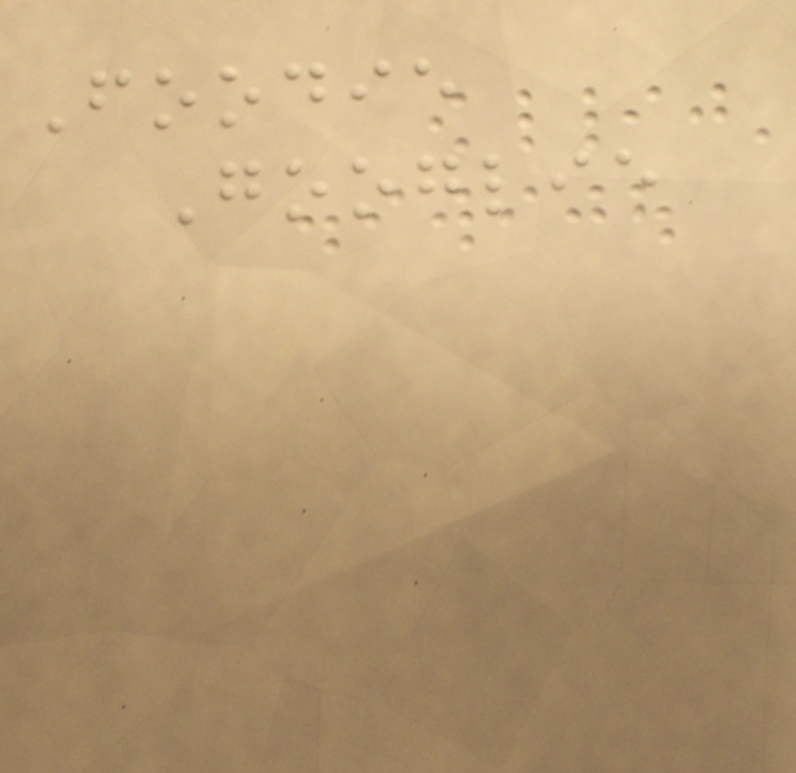Foodie
Googlie
